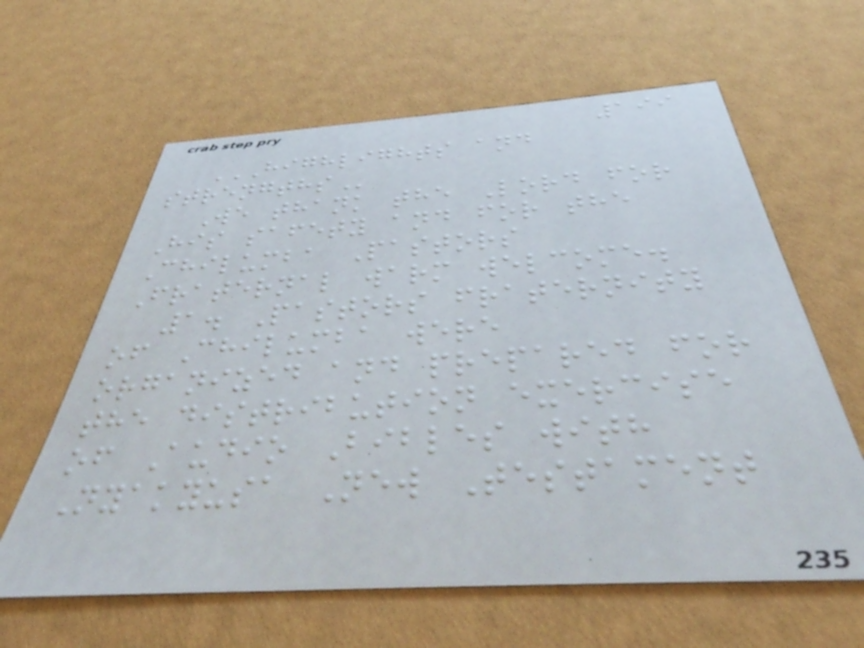199
HIGHLIGHTS AND
STRENGTHS
We thank the Lord for
His safety and for the
Chilumba Pastors
Fraternal warm welcome.
1. Pastors fraternity
of Chilumba were
organized and prepared for
the distribution exercise
of Audio Bibles with
Nyakyusa New Testament
